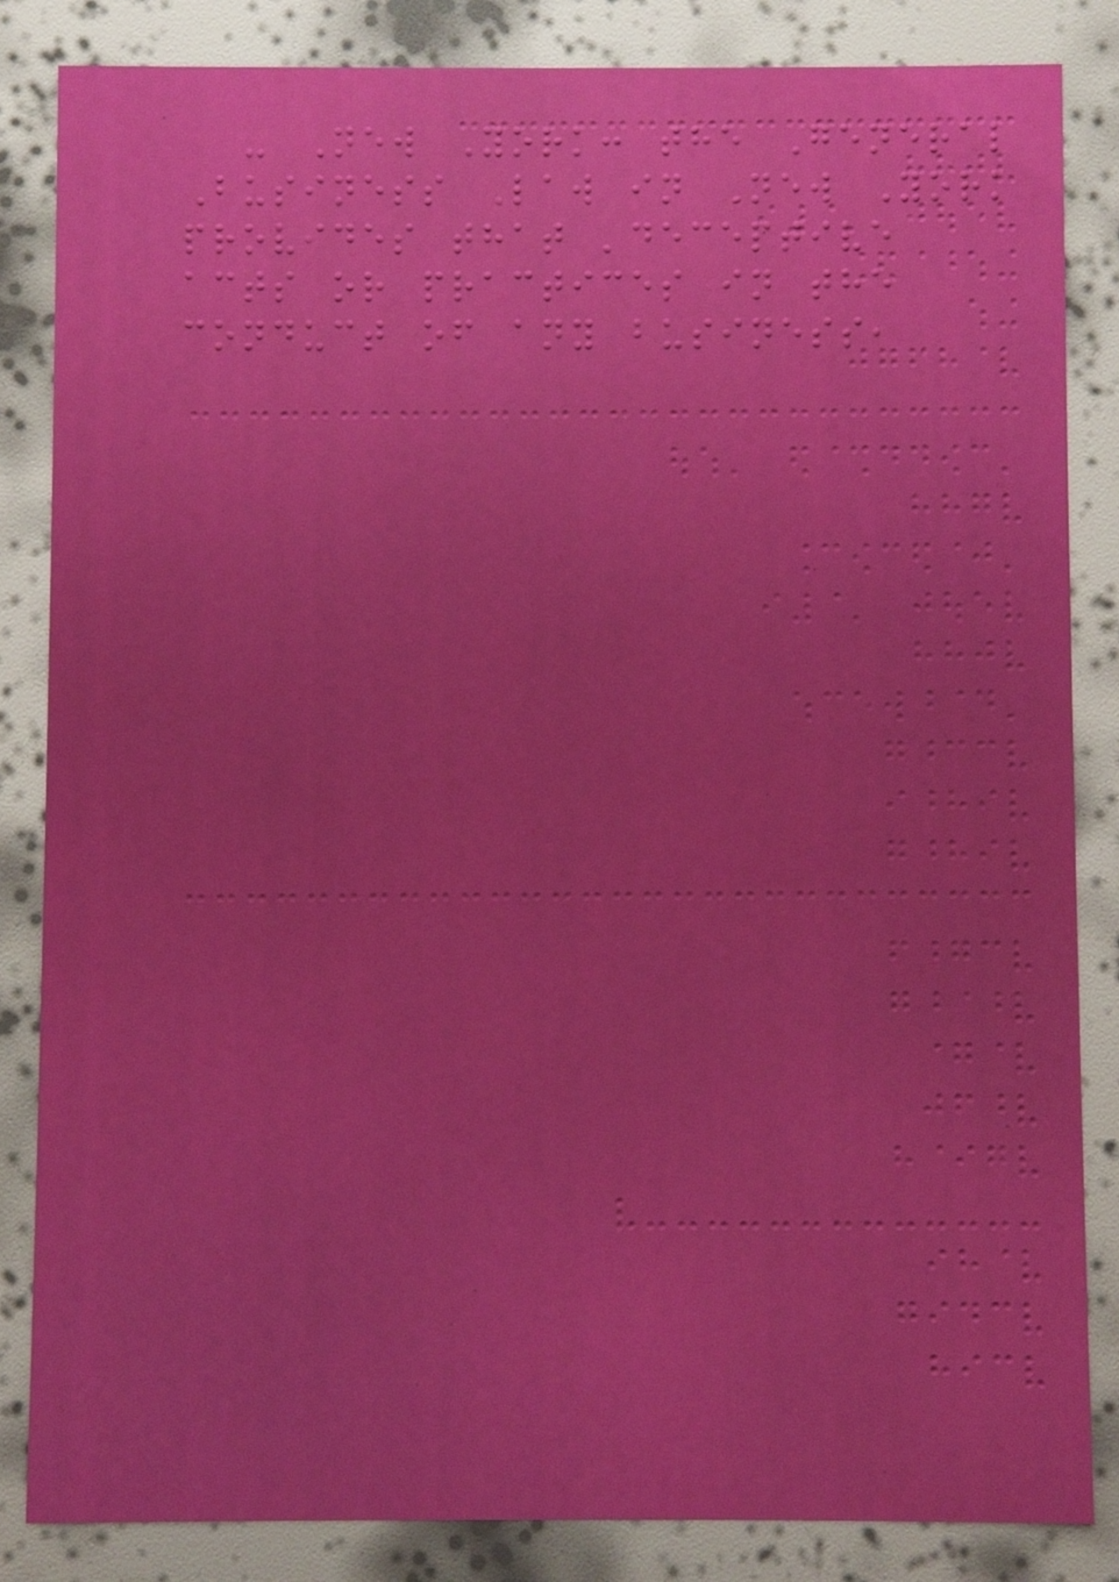- New York: the General
Business Law in New York
provides that 'deceptive
acts or practices in the
conduct of any business,
